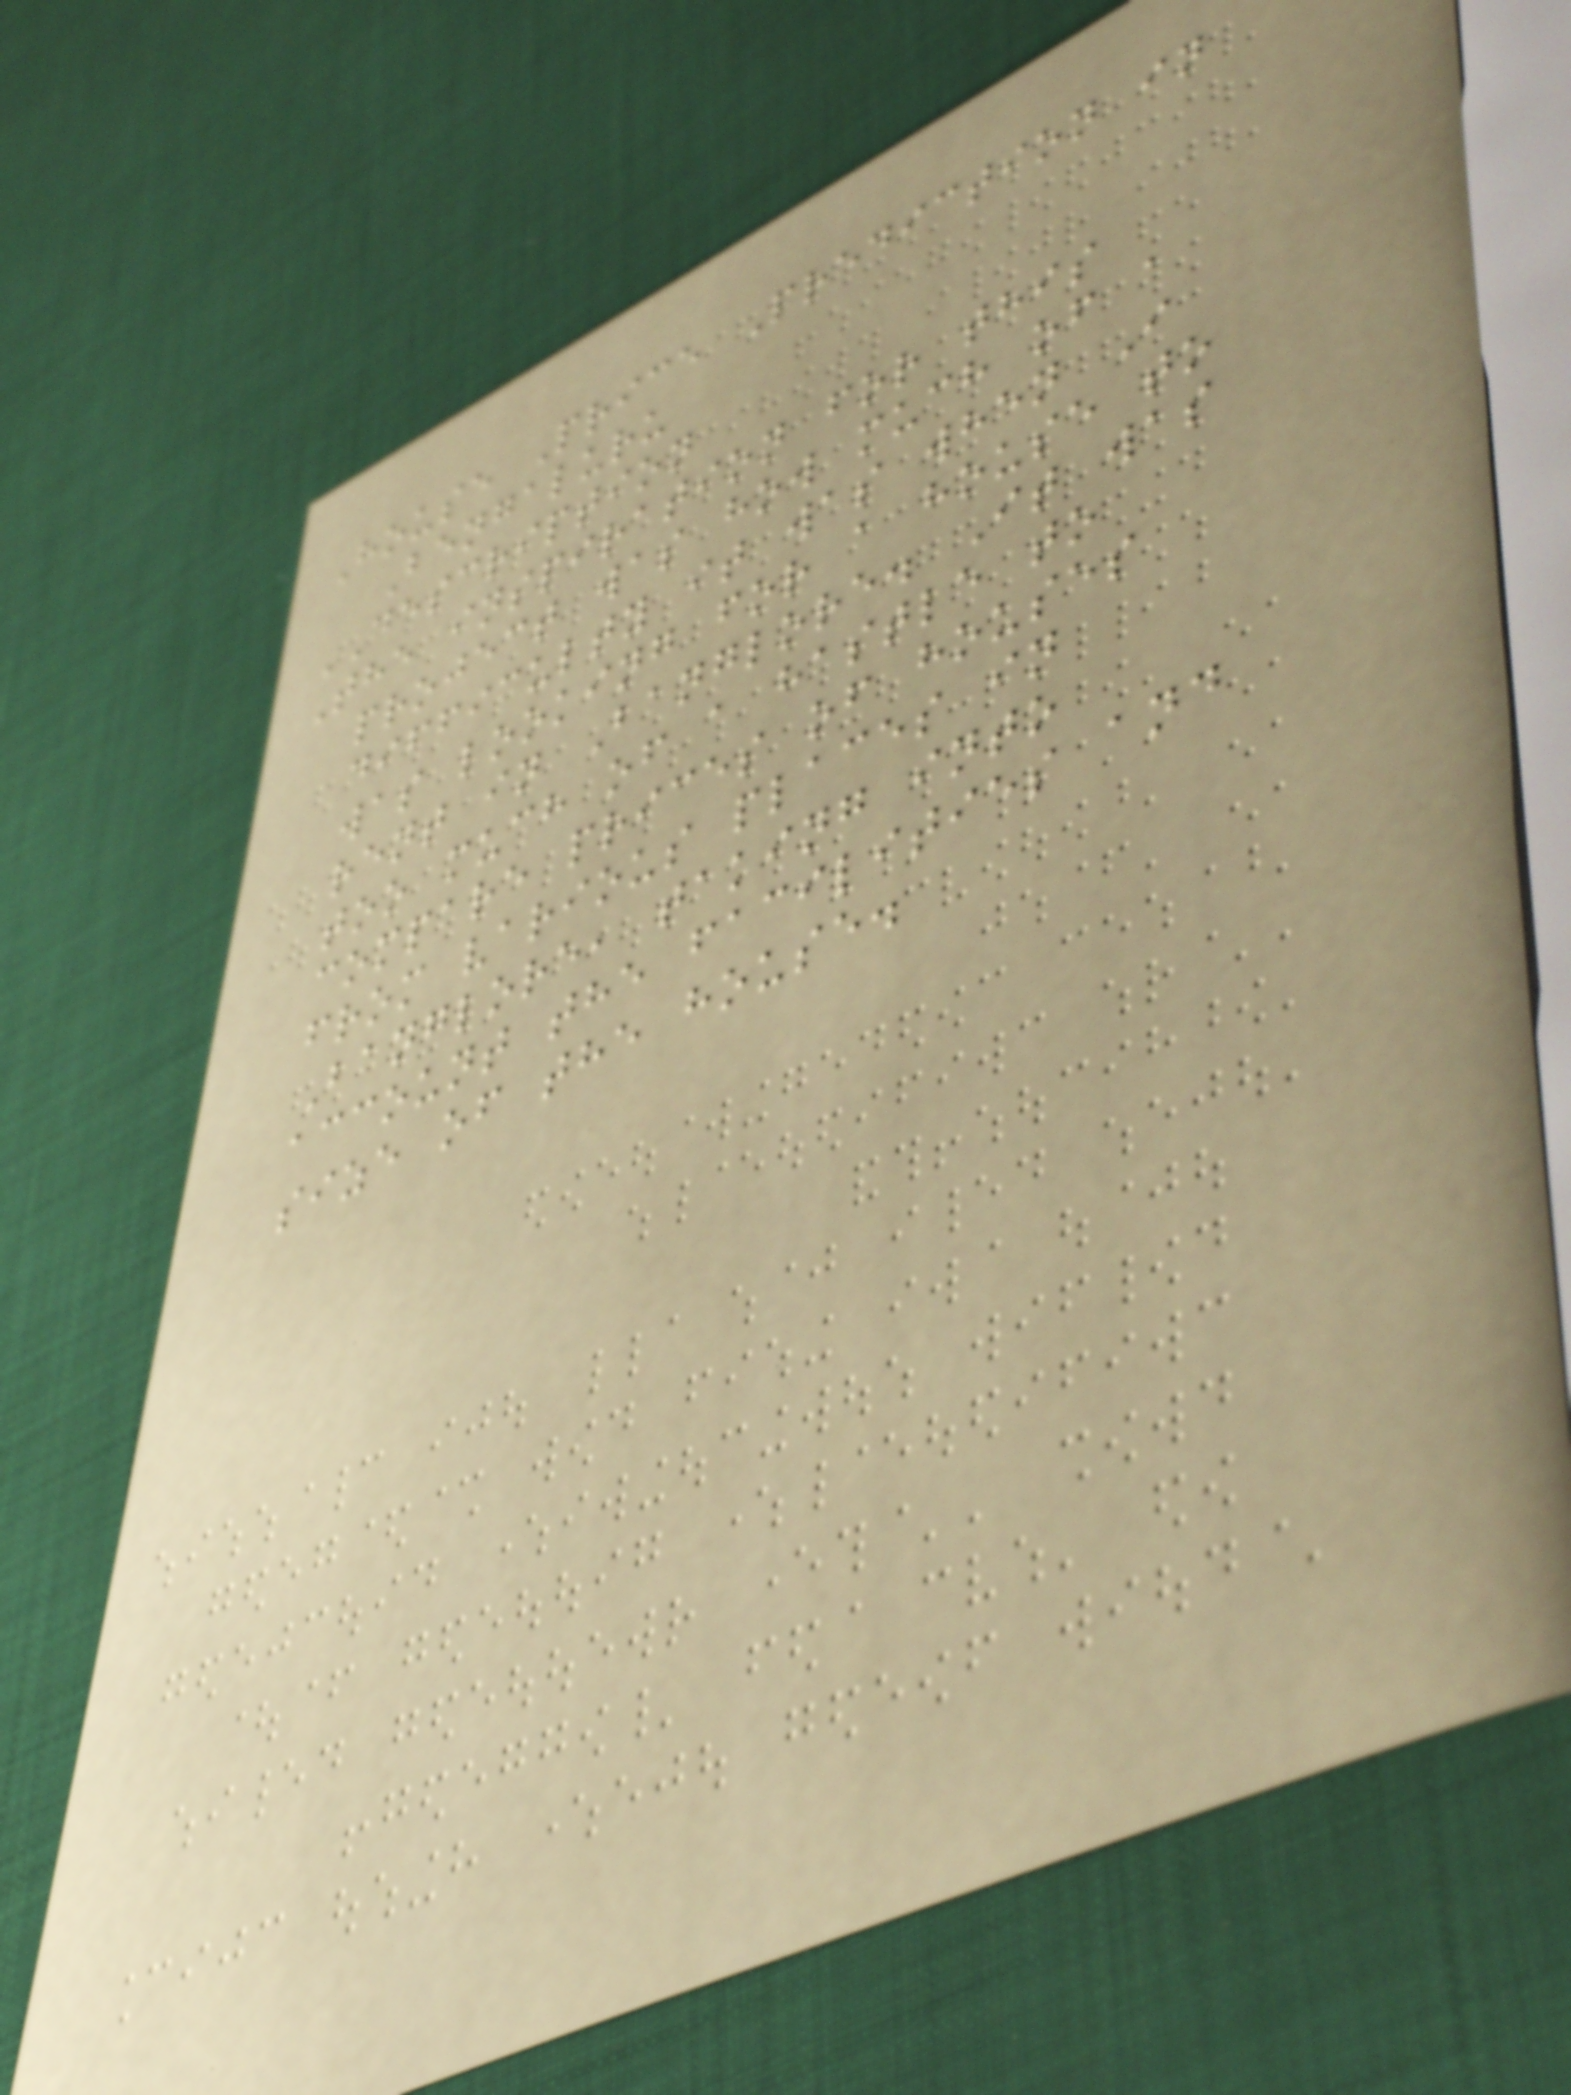House Price Prediction in
Bengaluru
DESCRIPTION
The inspiration for this
project was how much of a
difficulty it was when I
was looking for a house to
rent in Banglore. It was
too much of a hastle to
compare prices of houses
from various places in
Banglore, taking into
account the facilities and
size of the house.
